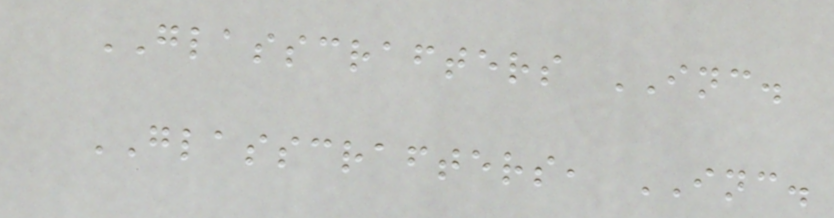GLASSCRAFTERS INC.
GLASSCRAFTERS, INC.
